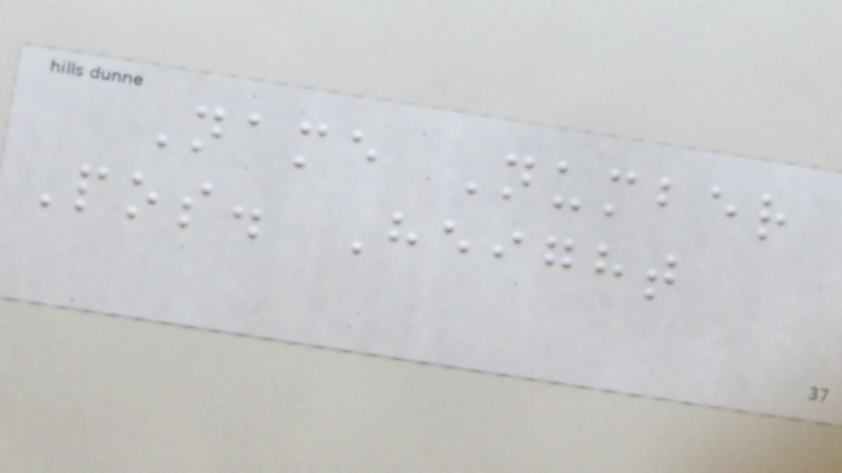Name Number
Pos. Height
